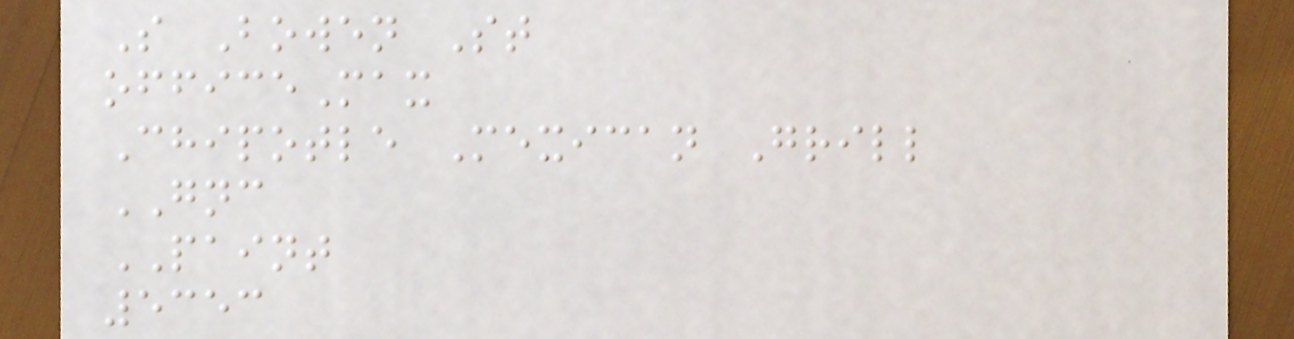S Bowen St
officeMax
Chipotle Mexican Grill
GNC
PAINT
5353
